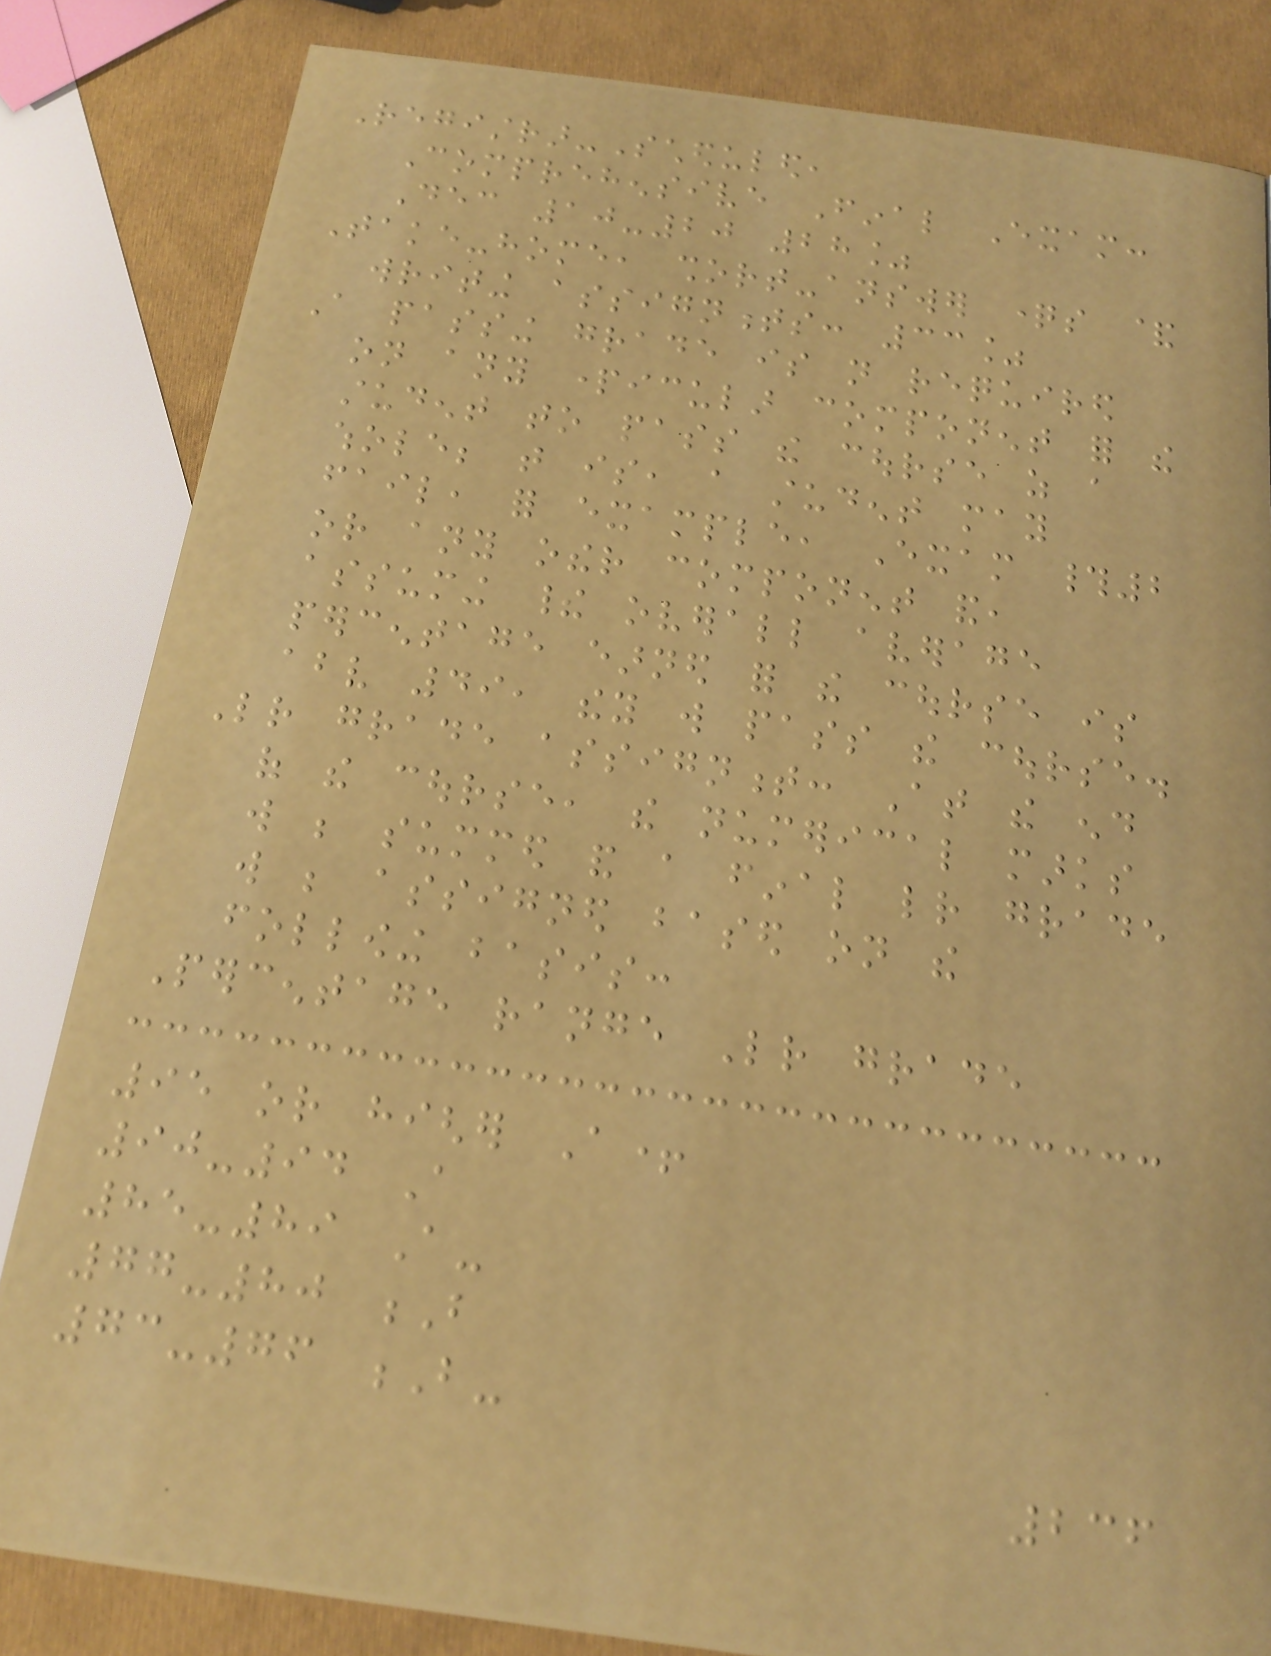Registrar-Scheduled,
Comprehensive Final Exam:
Dec 10-20 28%
Take-home, short-answer questions &
writing assignments: 33%
A passing grade is not required
on any particular component for the
student to pass the course as a
whole; that is, a student may
fail, for example, Exam #2
or any other component and,
assuming their overall average
percentage earned for the course is
above 49, they will pass the course.
Letter grade assignment: At the end
of the course, the numerical marks
will be summed and a final letter grade
will be assigned based on the
following basis:
Percentage range Letter grade
95 or higher A+
90-94 A
85-89 A-
77-80 B
73-76 B-
236
